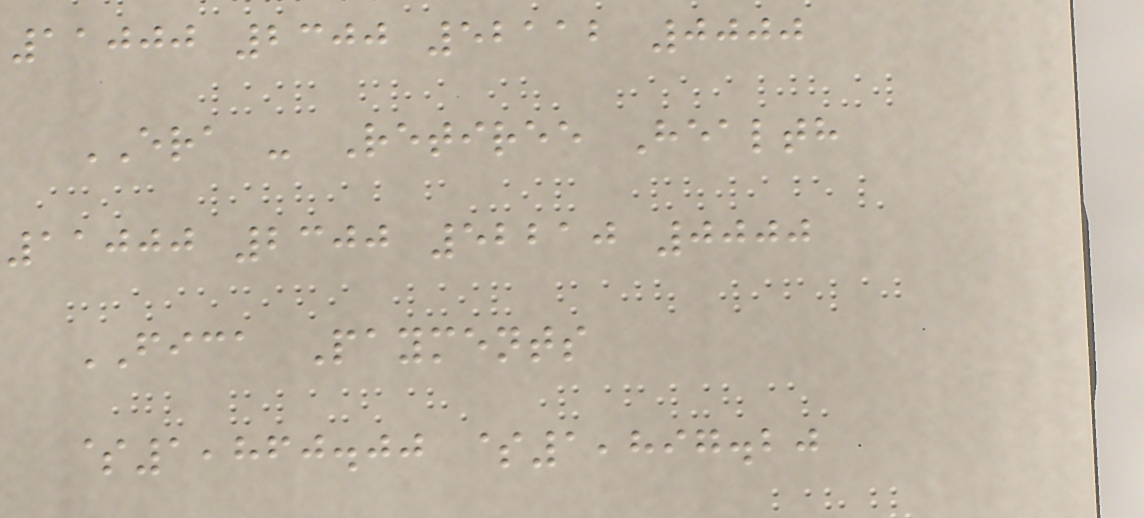11000 2300 52112 0000
ERA - Retiree Health
11000 2300 52210 0000
FICA Payments
$1,860.00 $1,897.20
